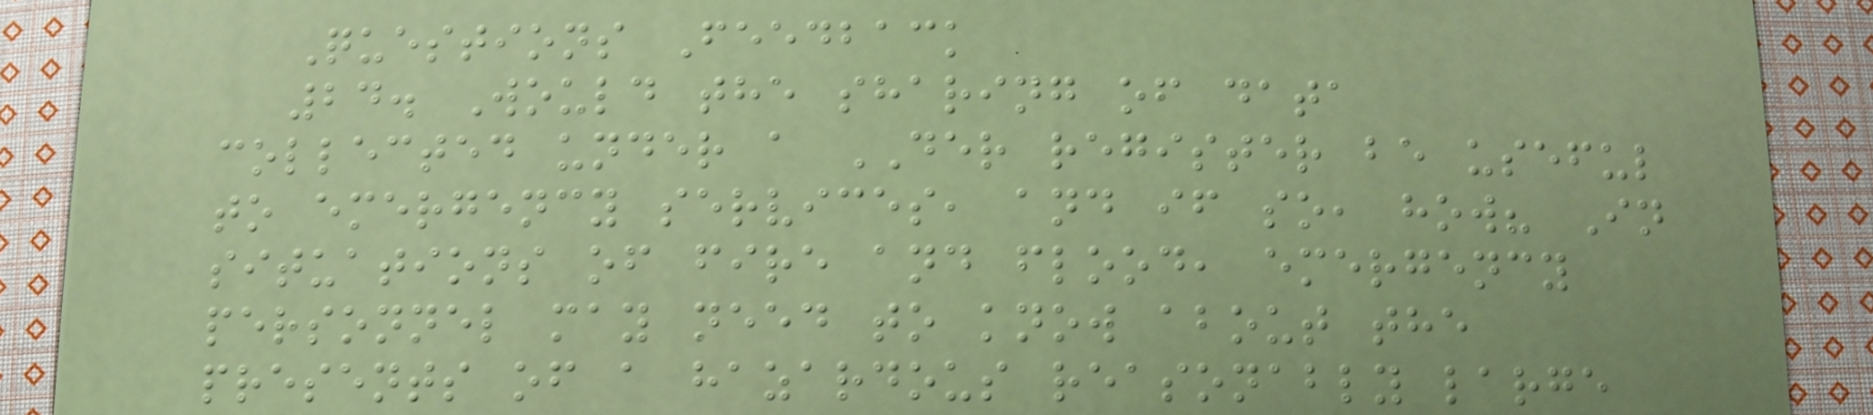Questions Feedback
24. Would the sharing of data
collected under a DER register be useful
to emergency services, and if so, how? In
situations of fire and flood, emergency
personnel may need to know about the
presents of a hazardous reasonably large
